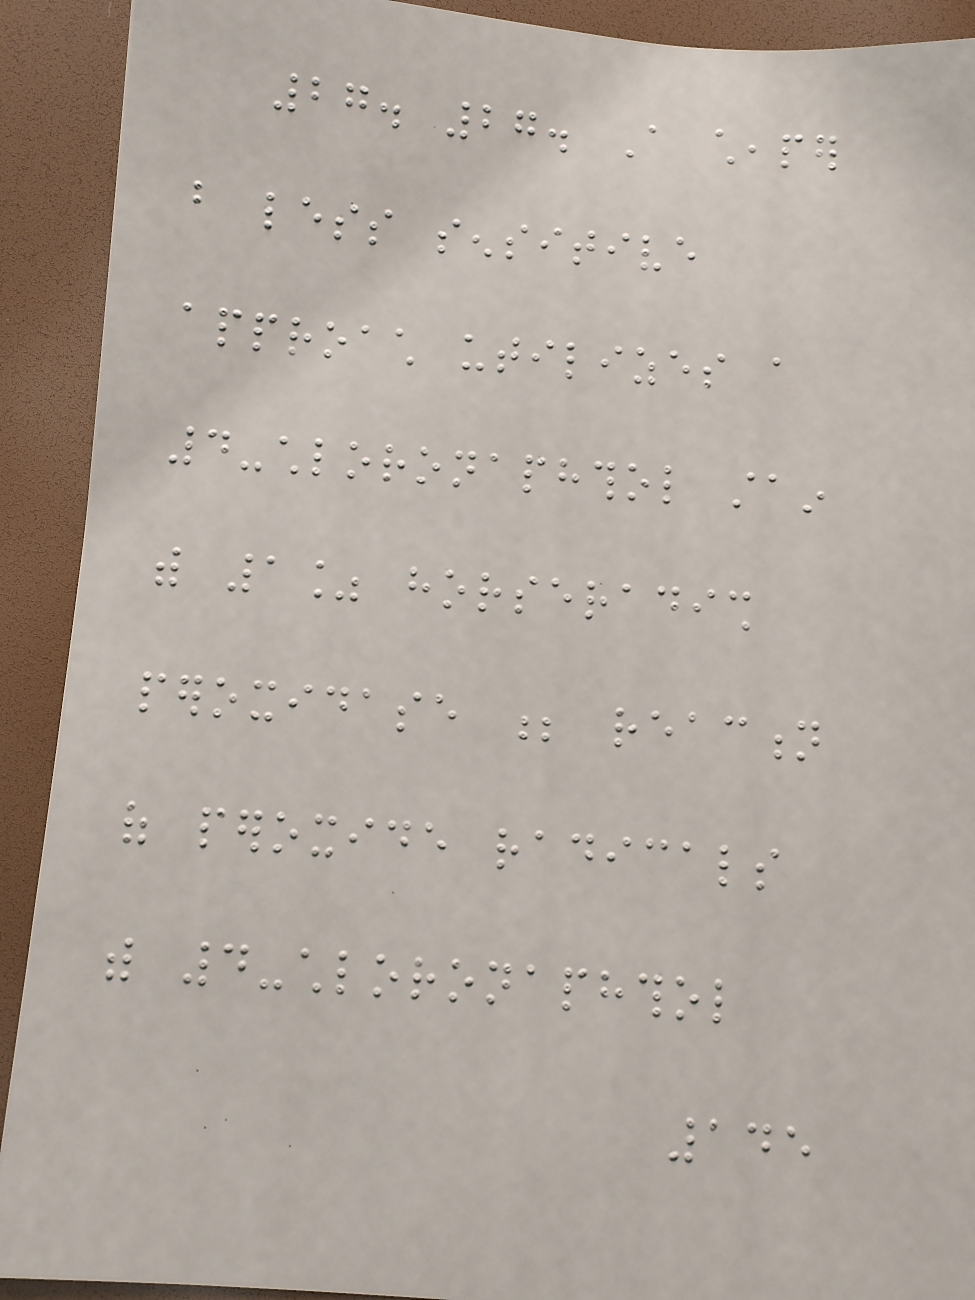27. 27. A cheaper
but less sensitive
approach utilizes a
4-chloronaphthol stain
with 1% horseradish
peroxidase ; reaction
of peroxide radicals
with 4-chloronaphthol
145
